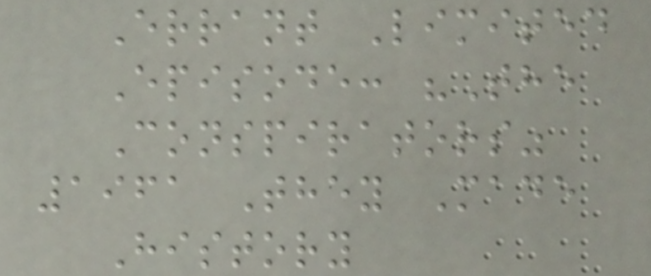Errant Limited
Episode: "The
Conspirators"
1961 They Made
History
